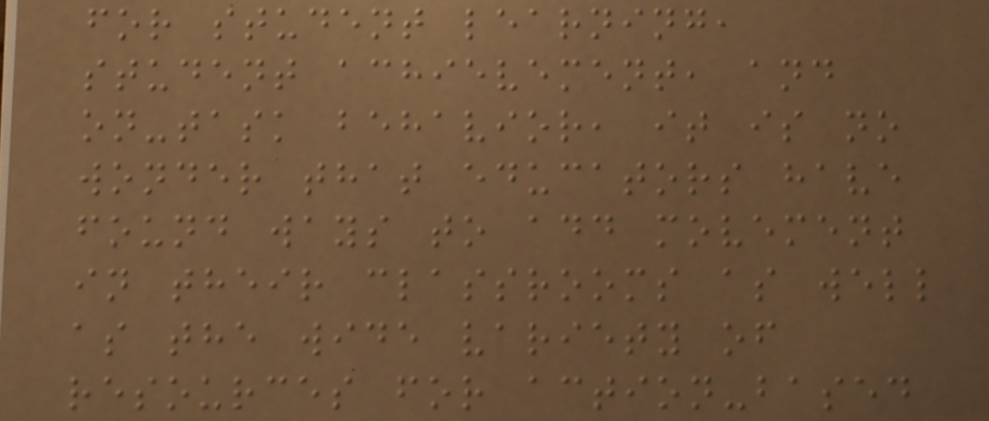for student learning,
student achievement, and
on-task behavior, it is no
wonder that educators have
found ways to add movement
in their classrooms as well
as the wide variety of
resources for action-based
